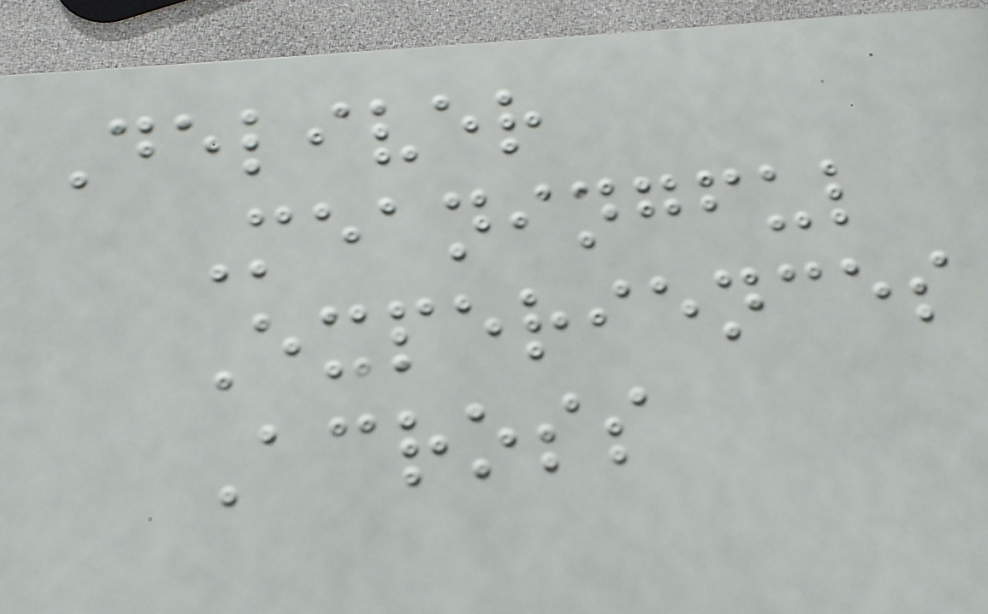Deliver
Meaningful
Experiences
Across
